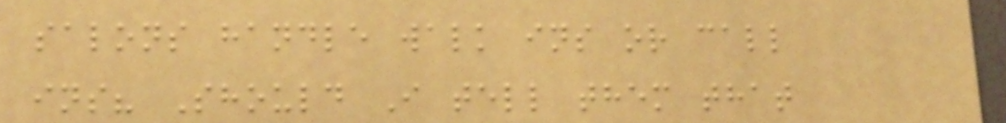salons handle walk ins or call
ins? Should I tell them that
